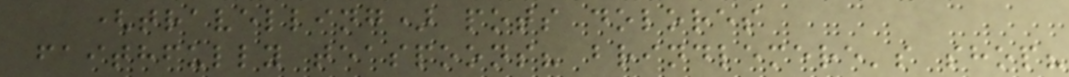(travelling) pots dolores
faithfully teaspoons? brindlemere's shop?
